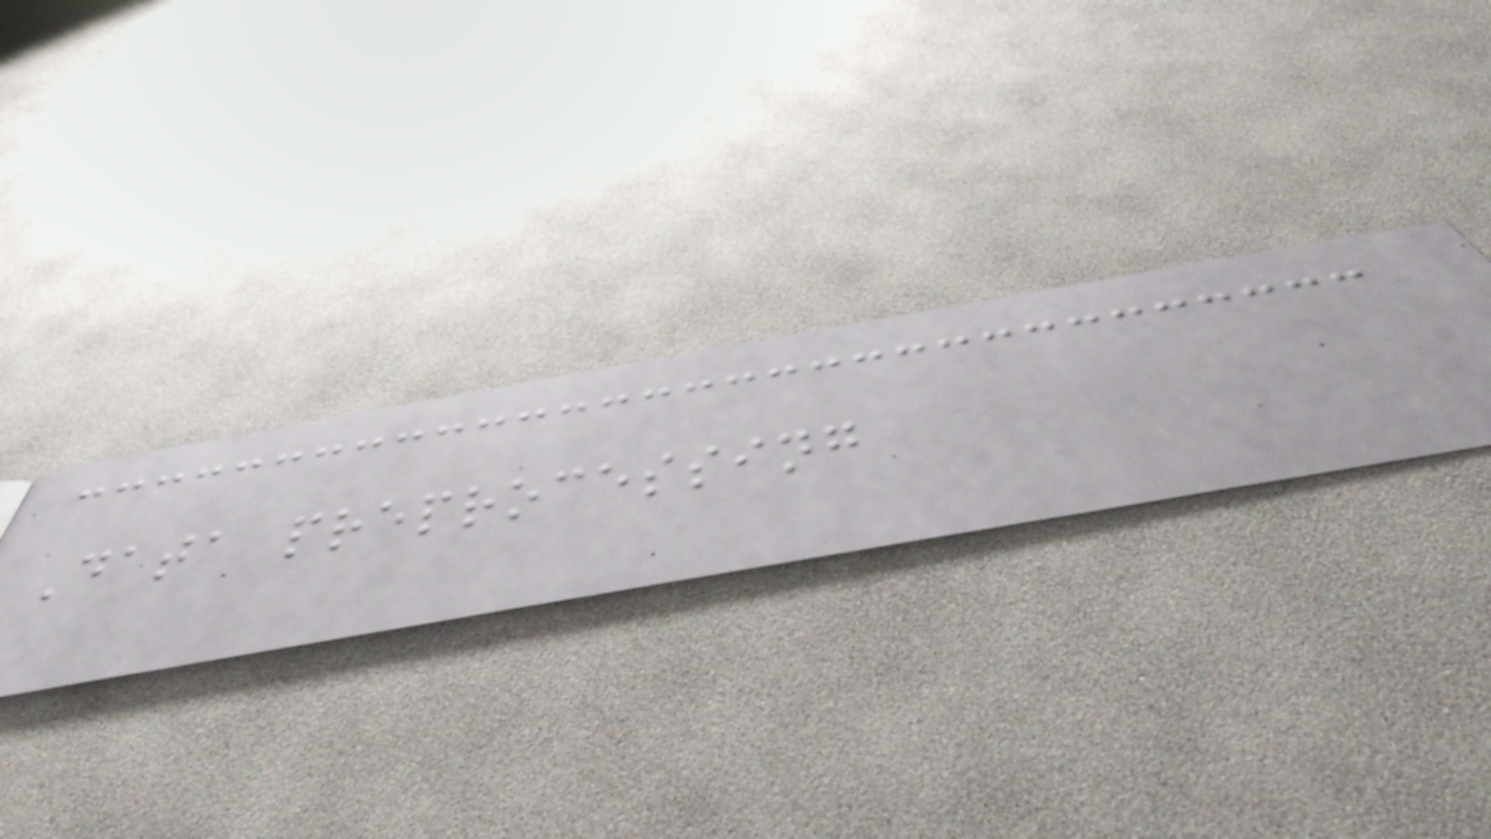Data preprocessing
